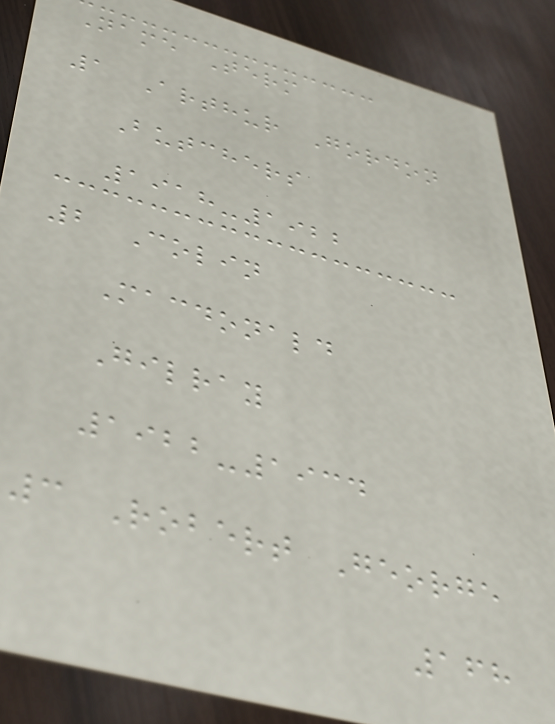Name Term
1 Arthur Gordon
Butchers
1918-1922
2 Colin
Macdonald
Gilray
1922-1934
3 Robert George
168
